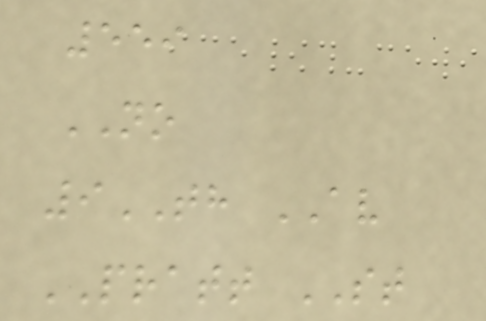559
NO
9TH AV
PRATT ST
